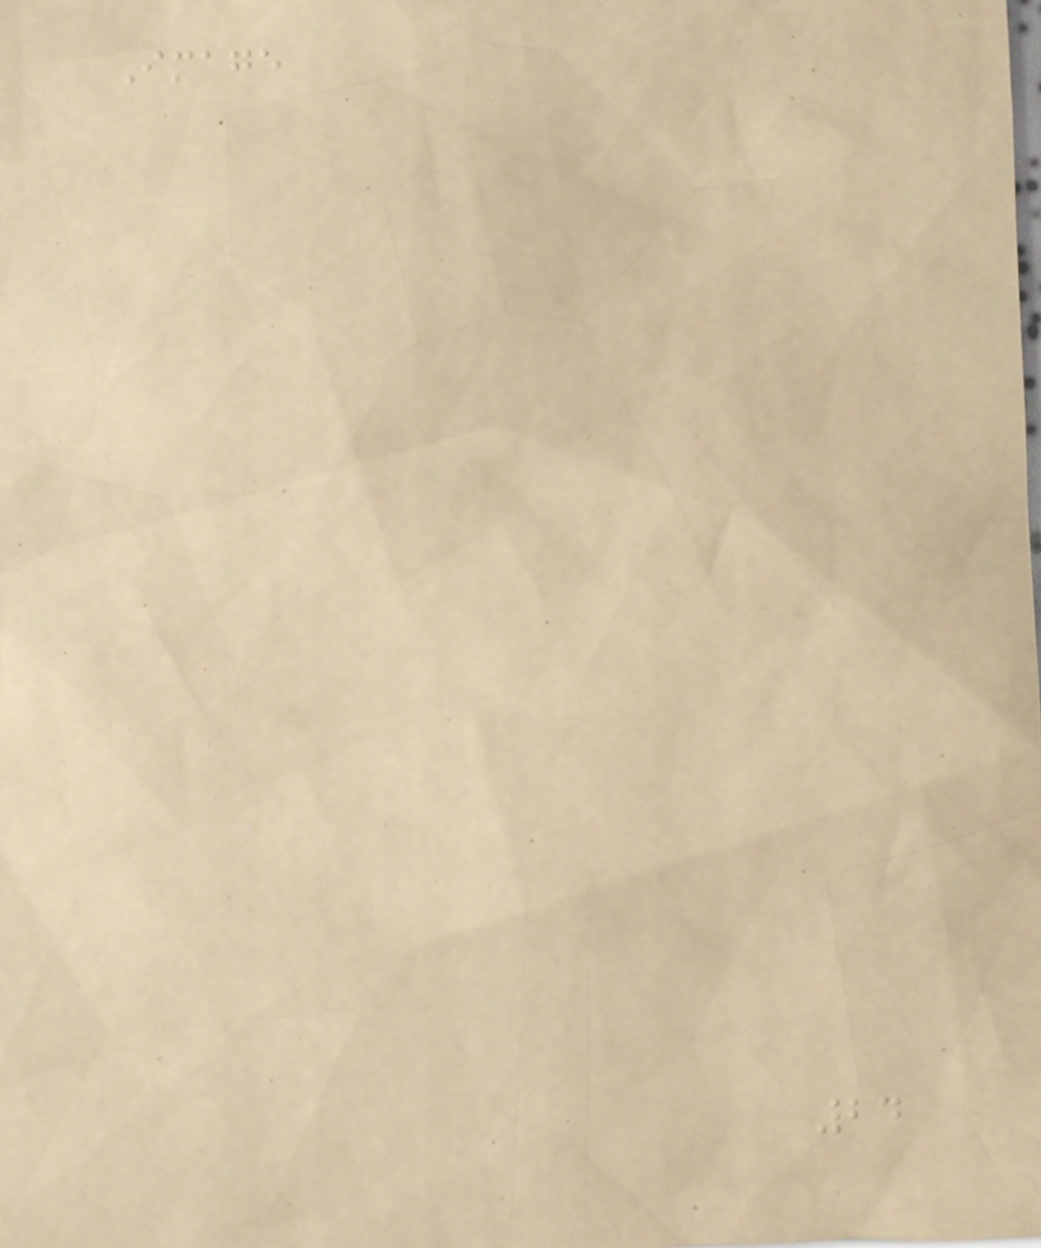Image
24
